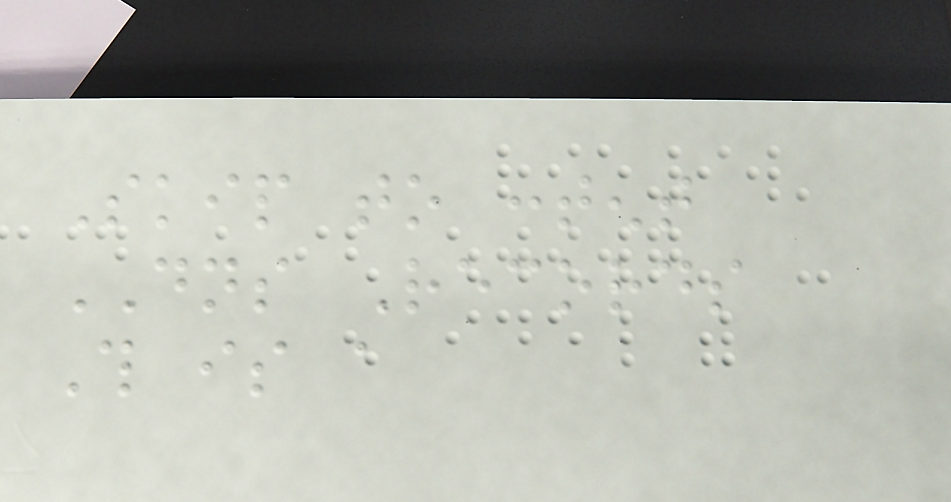Skip to content
DNS Records
This is a
